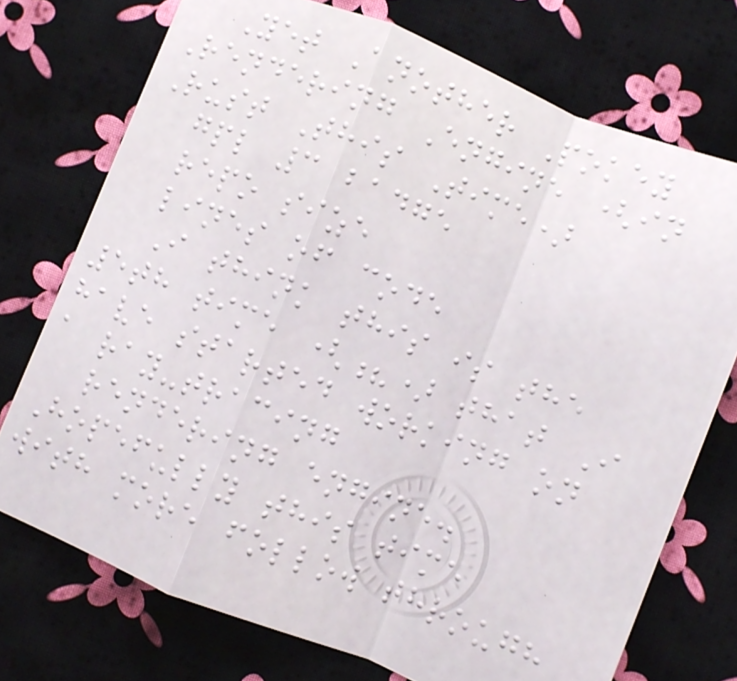Yet Another Pokey
Rendering Engine (in
Rust This Time)
gpl 3 badge
repo size
lines of code
I think this is the
5th time (?) that I
have started working on
a ray-tracing
rendering engine.
Hopefully this time
with more follow through
